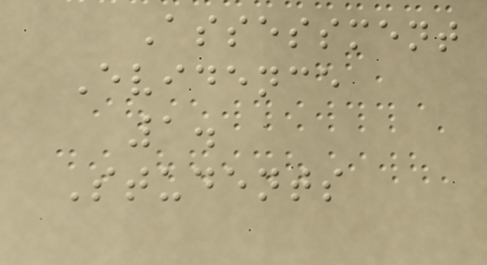Assessment
Evidence
1.
Students
